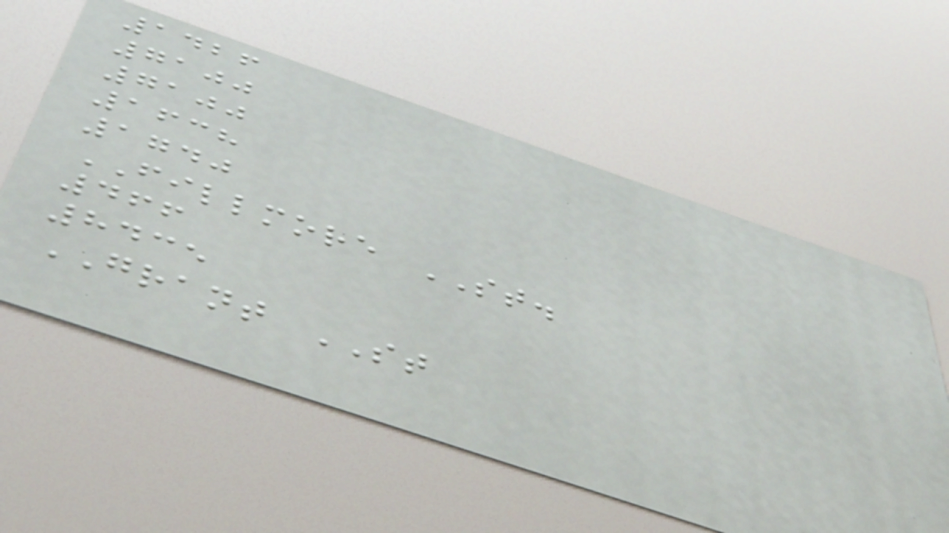1426
7100
7100
1638
1740
FILLMORE ST.
466
8435
GRANT ST
